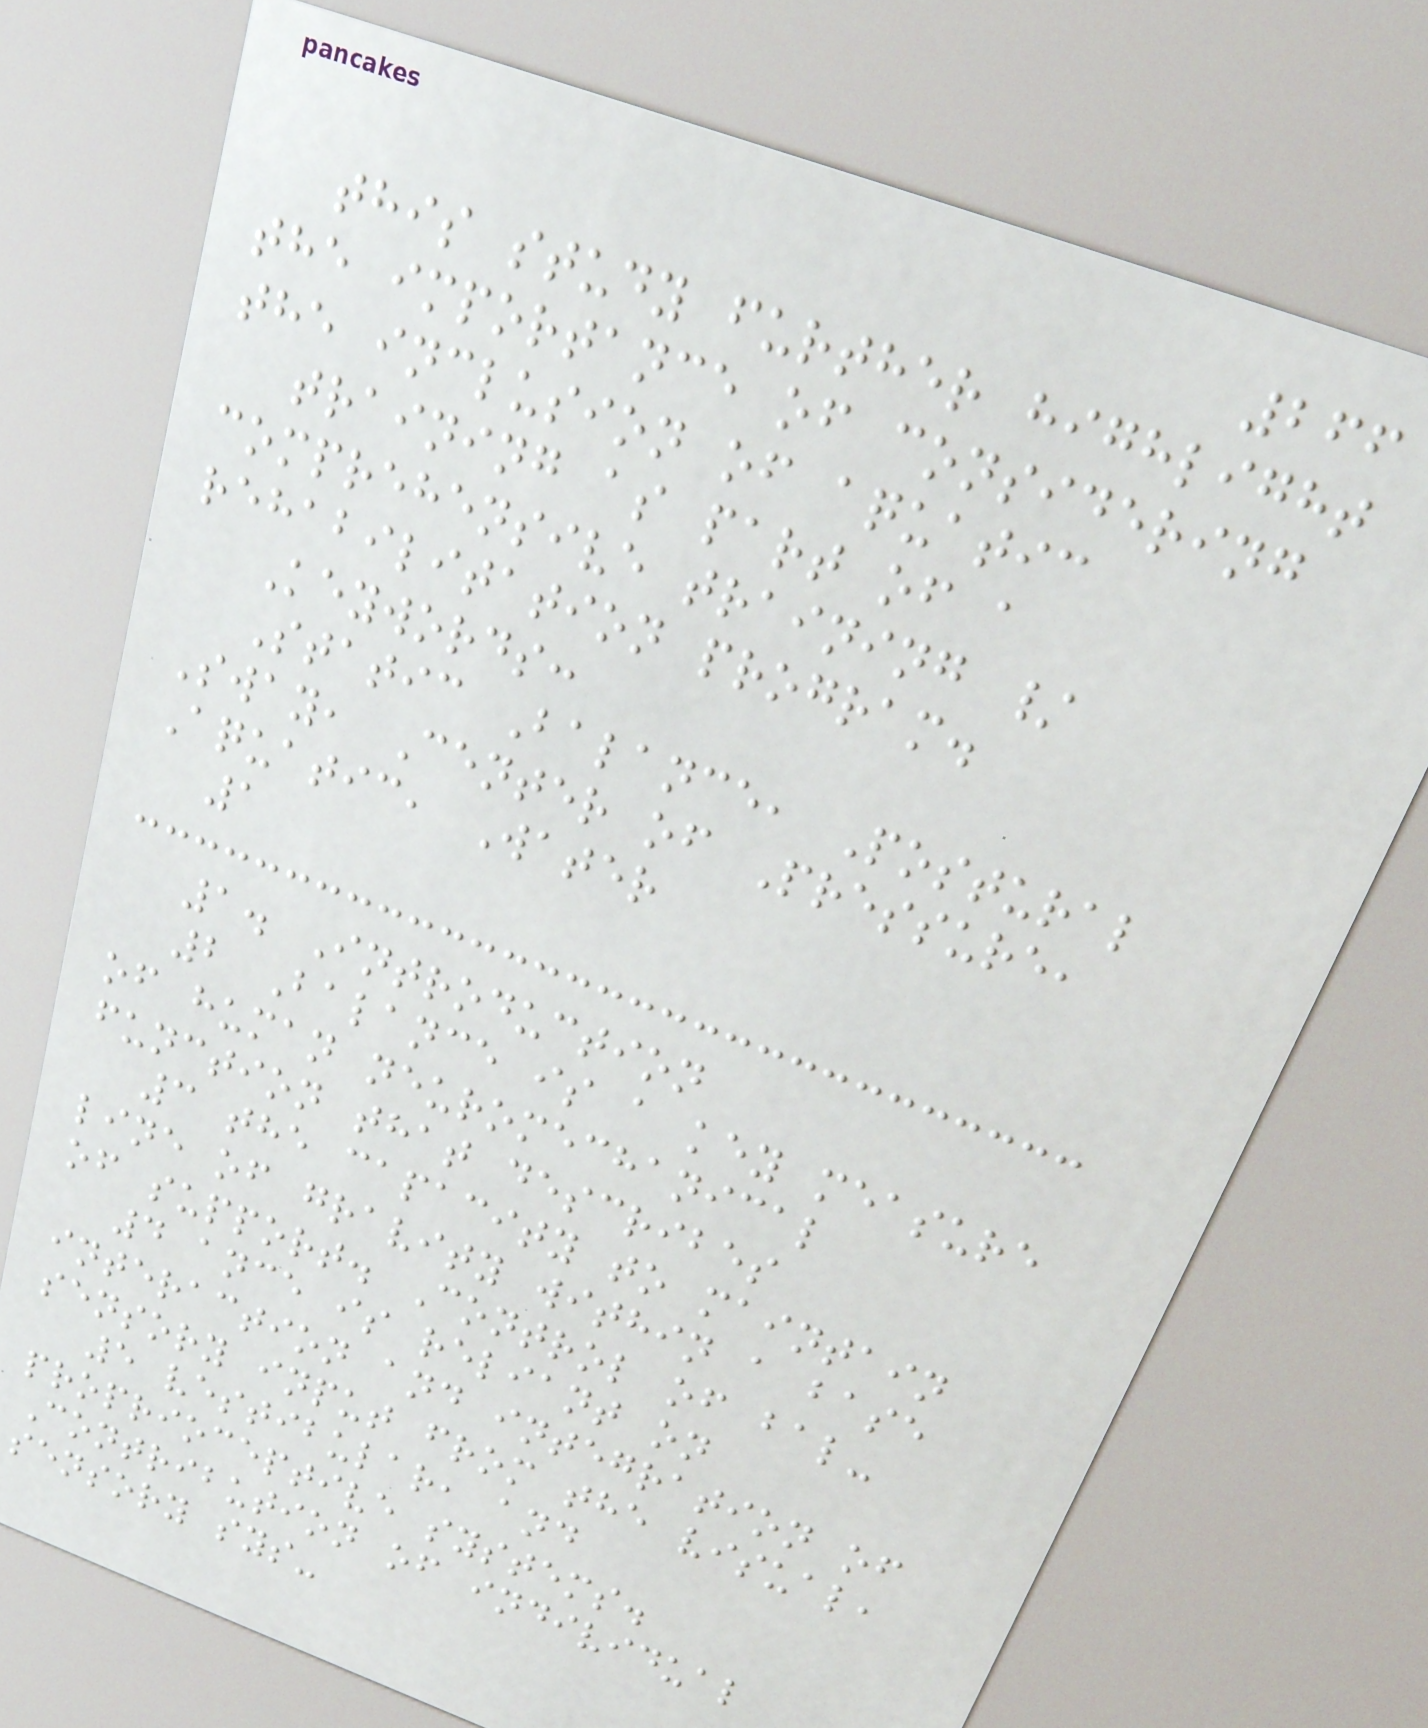266
this study further highlight
the importance of considering
the inclusion of aquatic
training as part of a
comprehensive training /
rehabilitation program.
Keywords:
Static Balance, Postural
Sway, Center of Pressure,
Aquatic, Water
1
1. Introduction
2 Balance is a key measure
of human neuromechanical
function that describes
3 the capacity to maintain
line of gravity within a base
of support. Control of bal-
4 ance is reliant on
interaction and integration of
sensory input from the visual,
5 vestibular, and
proprioceptive systems.
Contribution of individual
sensory sys-
